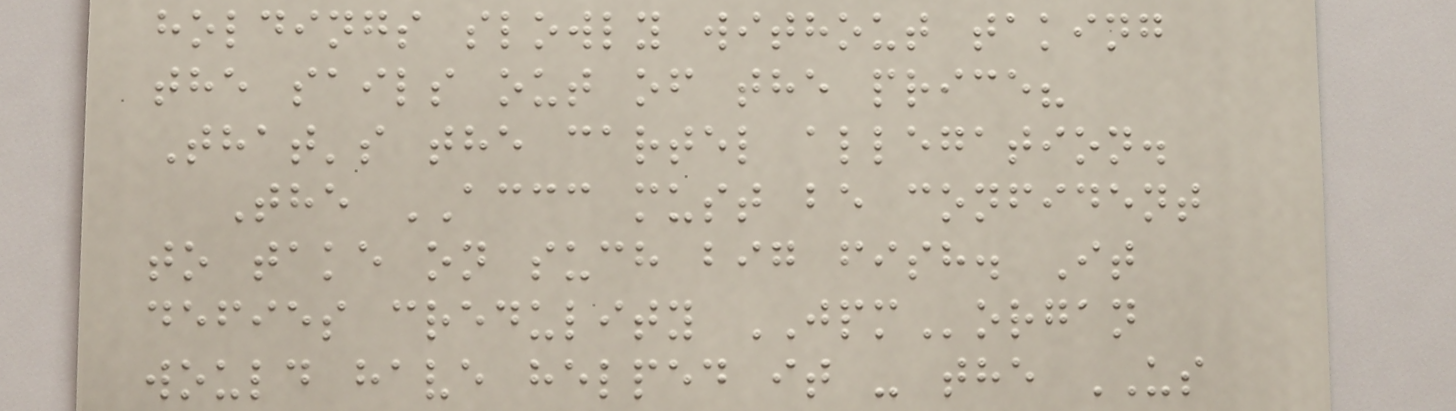holdings slowly without taking
the sails out of the price?
That's the cartel allegation.
The ACCC must be confident
to take on such big fish. It
defies credulity JPMorgan
would have helped it - the US
